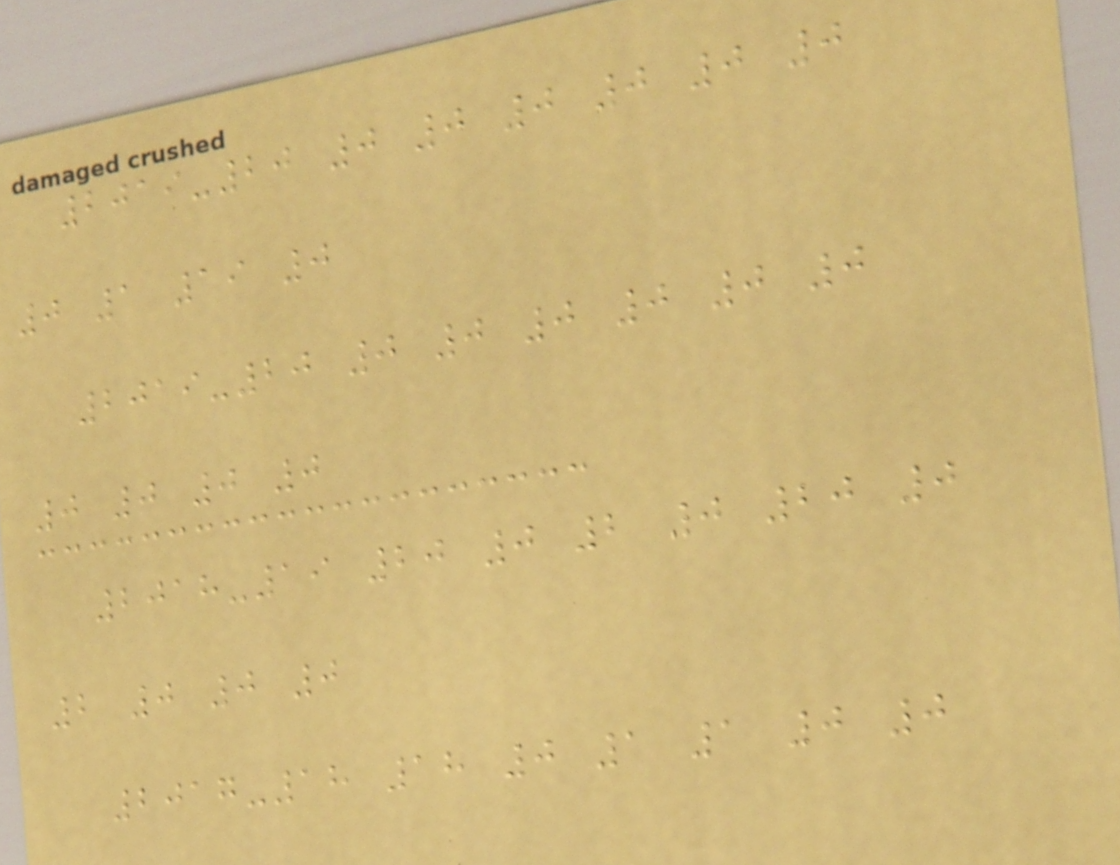2019-20 0 0 0 0 0 0
0 1 19 0
2019-20 0 0 0 0 0 0
0 0 0 0
2018-19 20 0 2 0 20 0
2 0 0 0
2017-18 18 0 1 1 0 0
